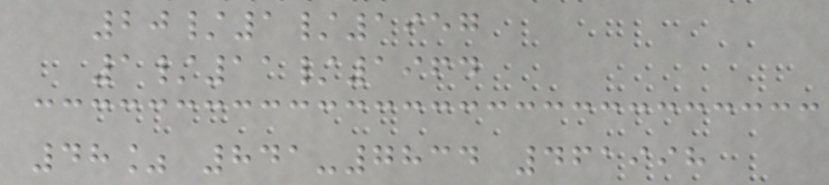20/1/1957
1/11/1964
48% 841-7834 461998
